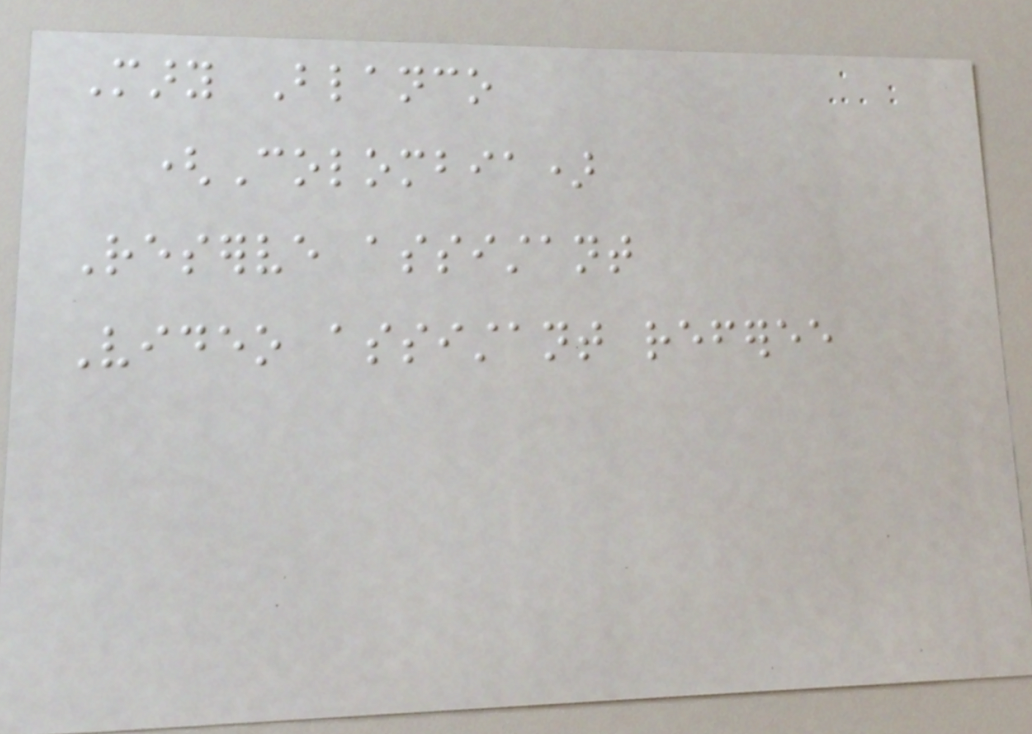Mary Blanco
(Colombia)
Reserve assistant
Video assistant referee
